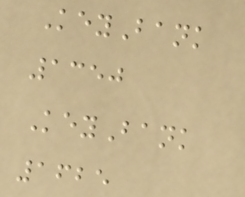KeyBank
1350
KeyBank
1625
